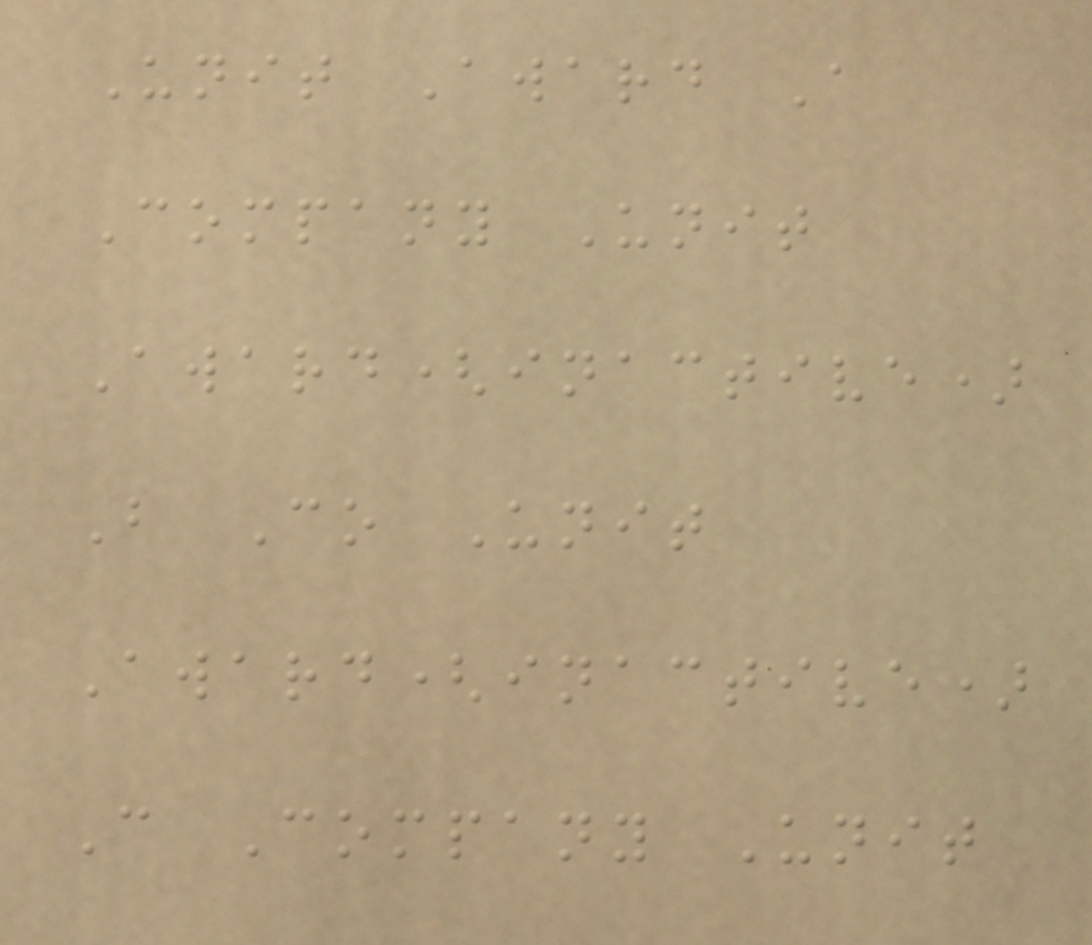Unit Award A
Company Unit
Award(inactive)
B Co Unit
Award(inactive)
C Company Unit
